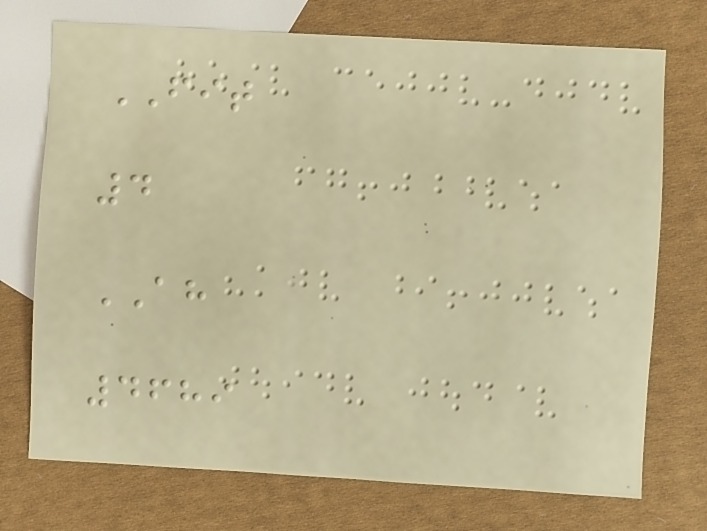FIT
4
AH
4689
